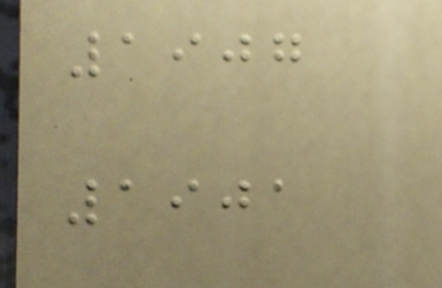1907
1901
